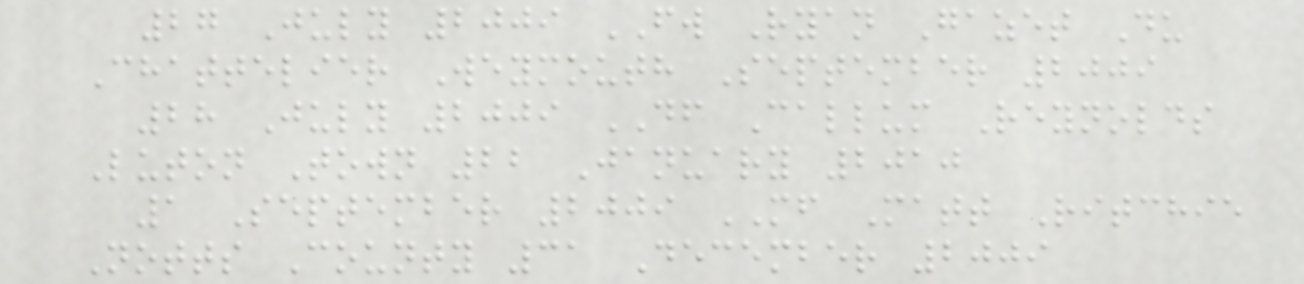27 July 2009 FW Ryan Gazet Du
Chattelier Weymouth September 2009
28 July 2009 DF Callum Reynolds
Luton Town 22 January 2010
1 September 2009 MF Matt Ritchie
Notts County 31 December 2009
